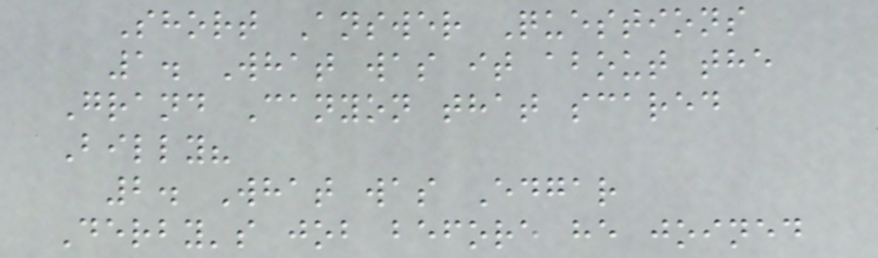Short Answer Questions
1. What was it about the
Grand Canyon that scared
Billy?
2. What was Edgar
Derby's job before he joined
